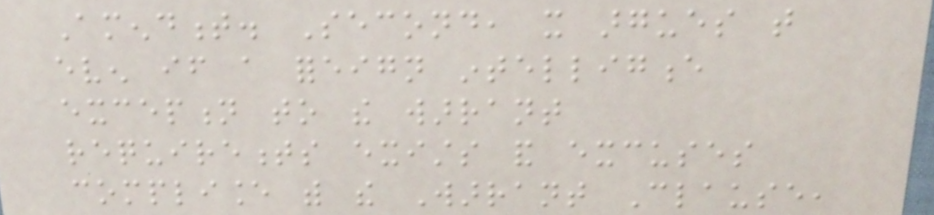Amendment. Second, it argues that
even if a foreign intelligence
exception to the warrant
requirements exists and excuses
compliance with the Warrant Clause,
